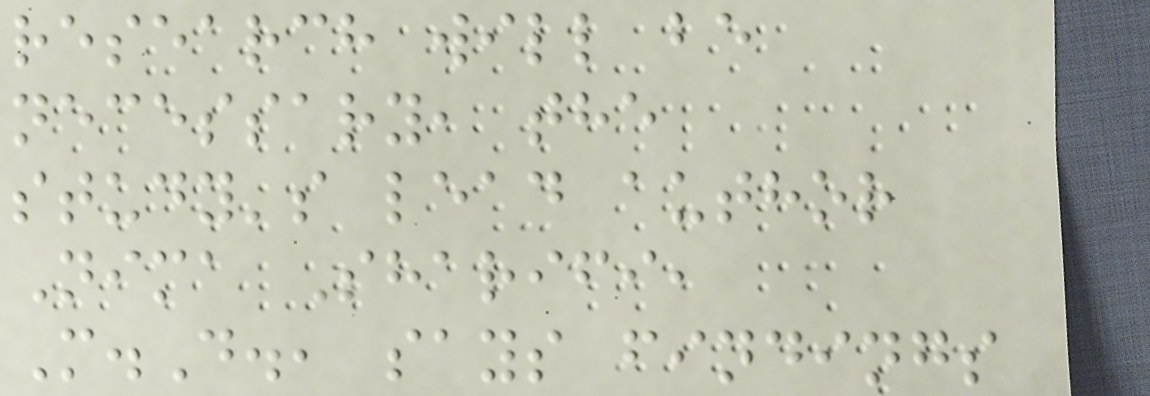research will be
necessary, the
study's lead author
Nima Sharifi,
M.D., says findings
